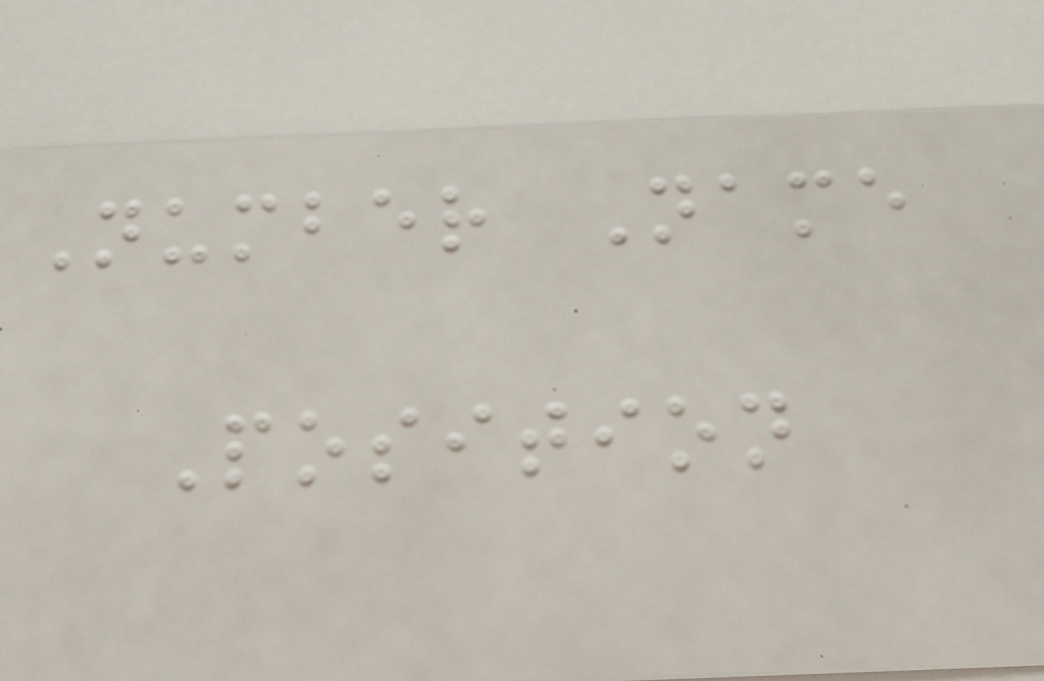Number Name
Position
